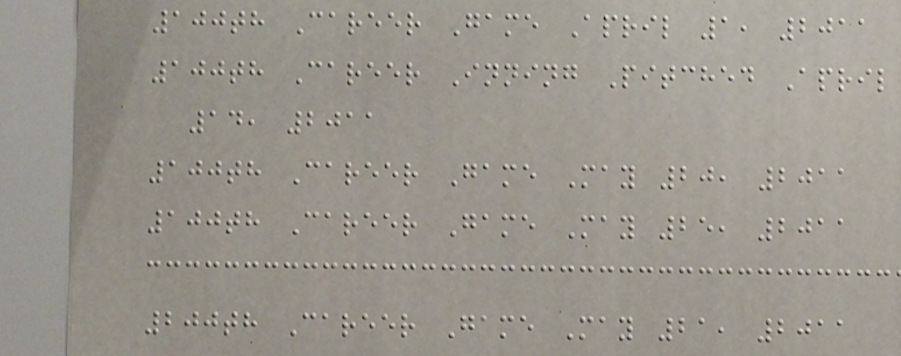100th Career Game April 1, 2011
100th Career Inning Pitched April
14, 2011
100th Career Game May 20, 2011
100th Career Game May 25, 2011
200th Career Game May 21, 2011
